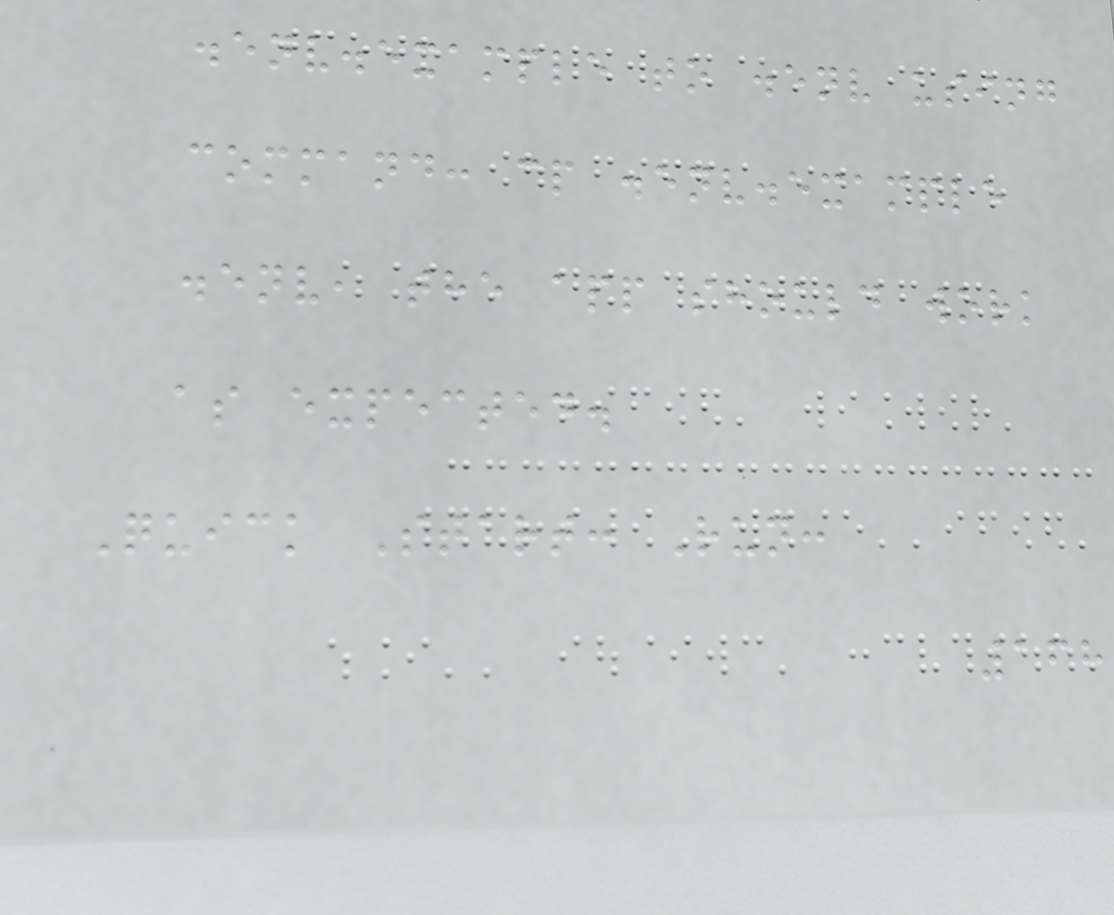.env.example to .env using
command: cp .env.example
.env, the app should work
as expected.
Quick Start: Run:
168
